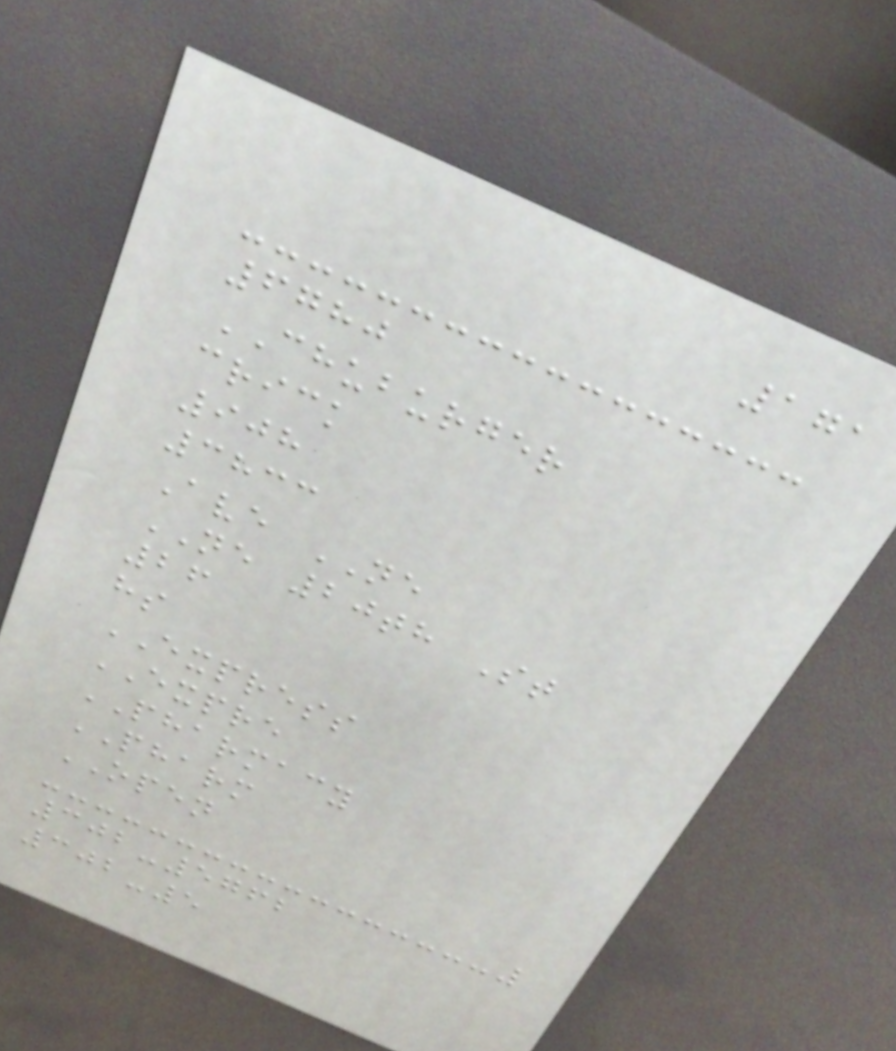171
6780
CHUBURGER
crick
908
3833
Ave NE
NE 20th St
26
hs
EXPRESS
EXPRE
PHARMACY
PHARM
OPEN
302-5762
302-5
